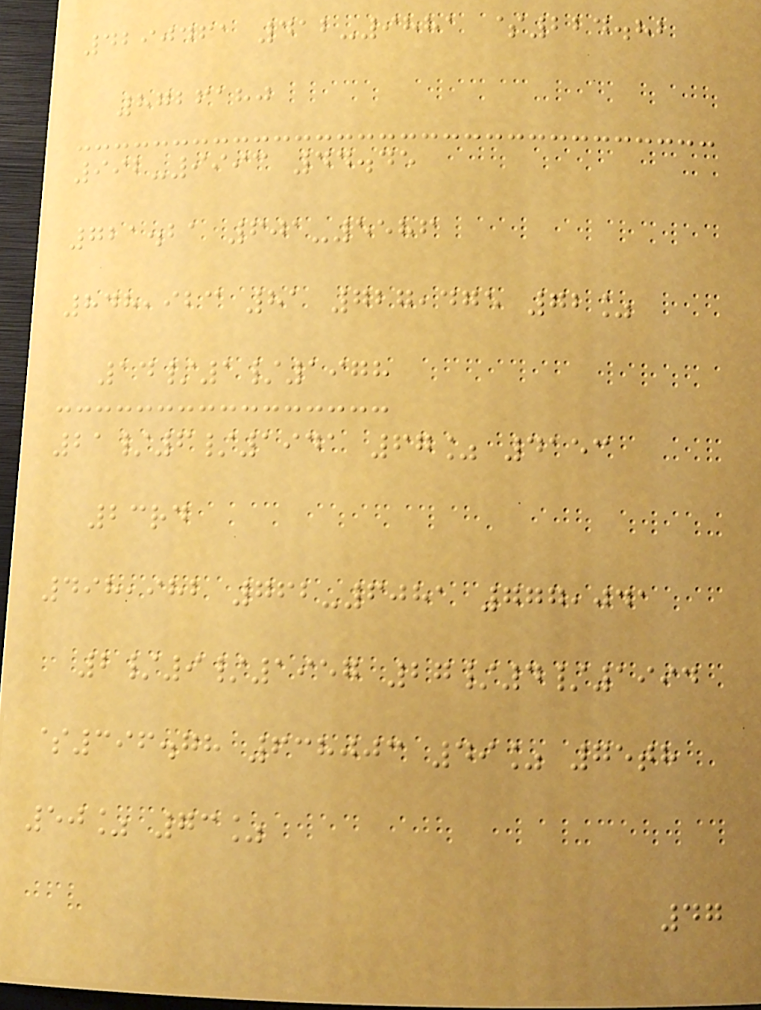4290461 412-9881 $224.82
8726180
992-9993 44.45
721.21 601-5586
848,923 81 727,475 72%
14/1/1978
21/6/1941 67% 4153
23rd
498,982 762-6081 777,041
2/9/1957 27/4/1994
$396.78 638003 49% 75th
50% 73%
47
